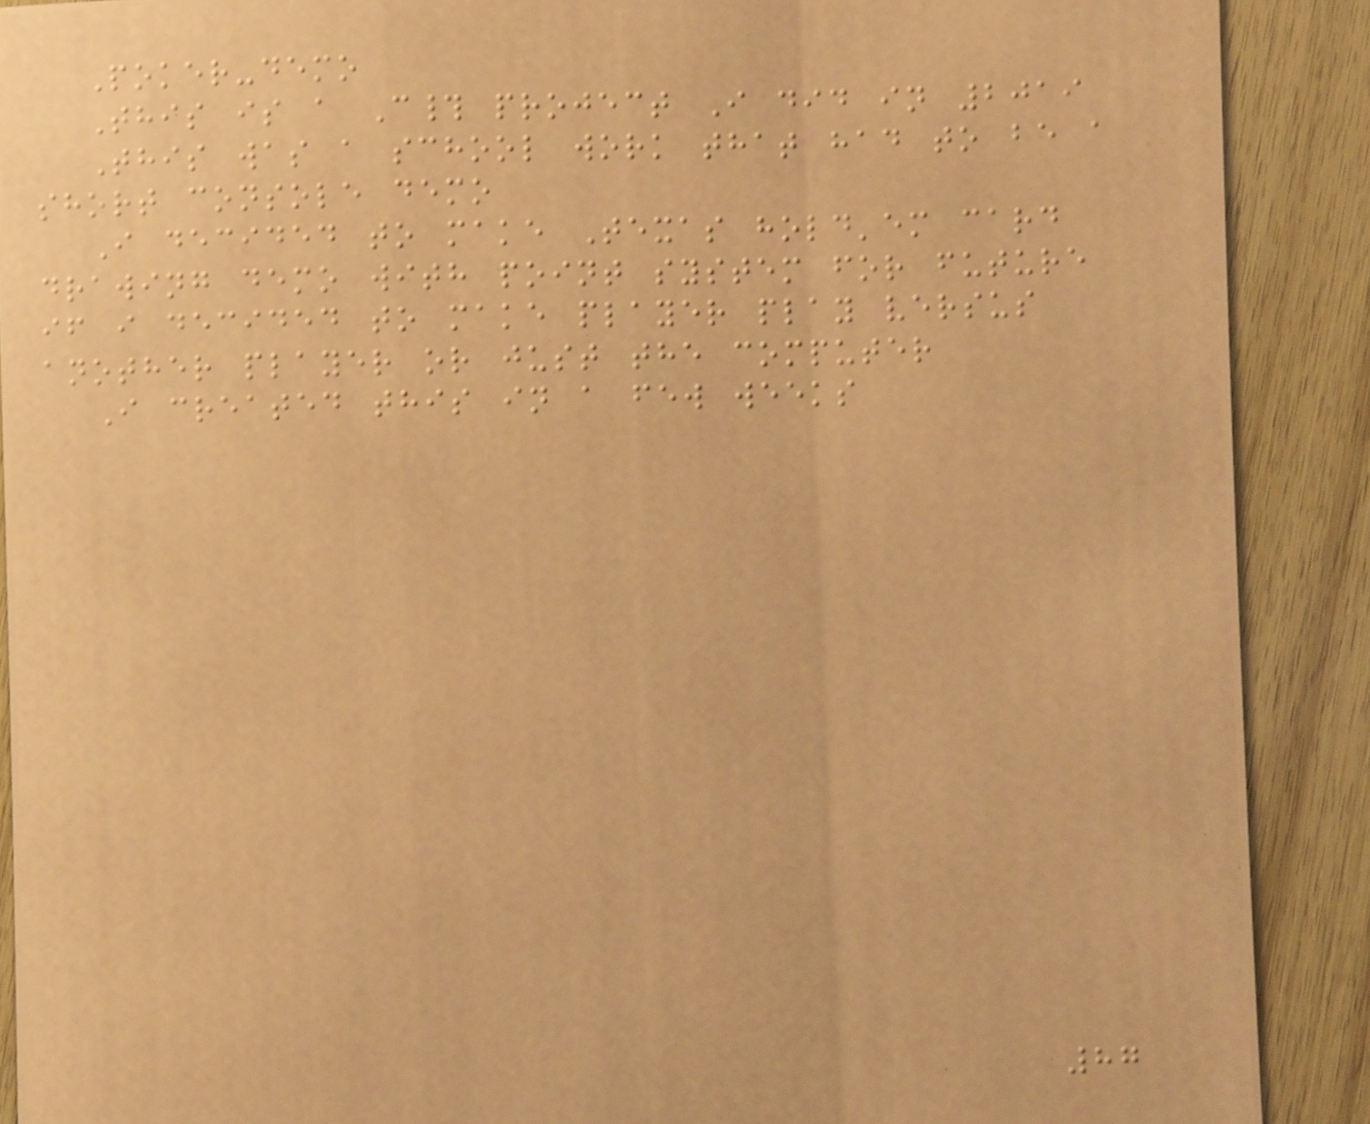Poker-demo
This is a C# project I did in 2019
This was a school work that had to be a
short console demo
I decided to make Texas hold'em card
drawing demo with point system for future
if i decided to make player play versus
another player or just the computer
I created this in a few weeks
87
